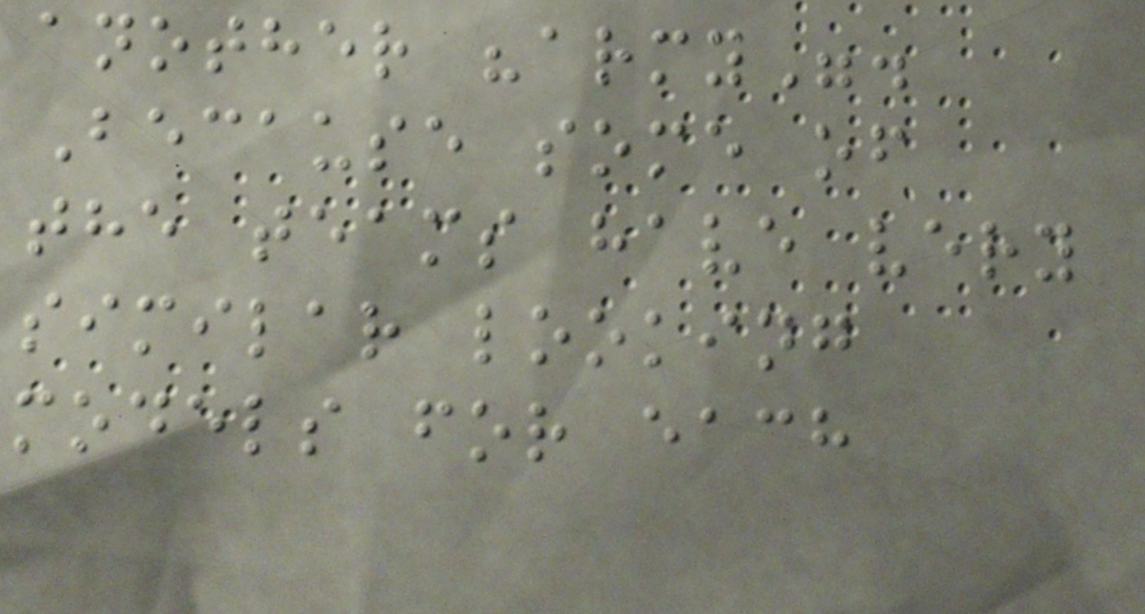another "army".
Because some of
the teams have very
similar looking
models for each
